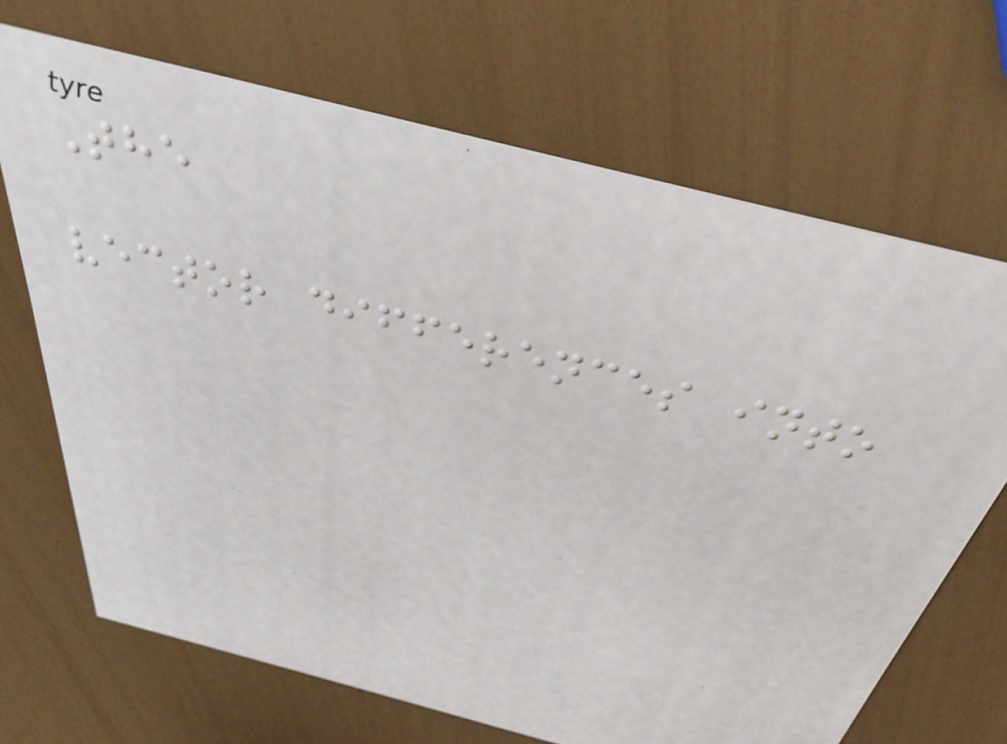The
vector differences into
